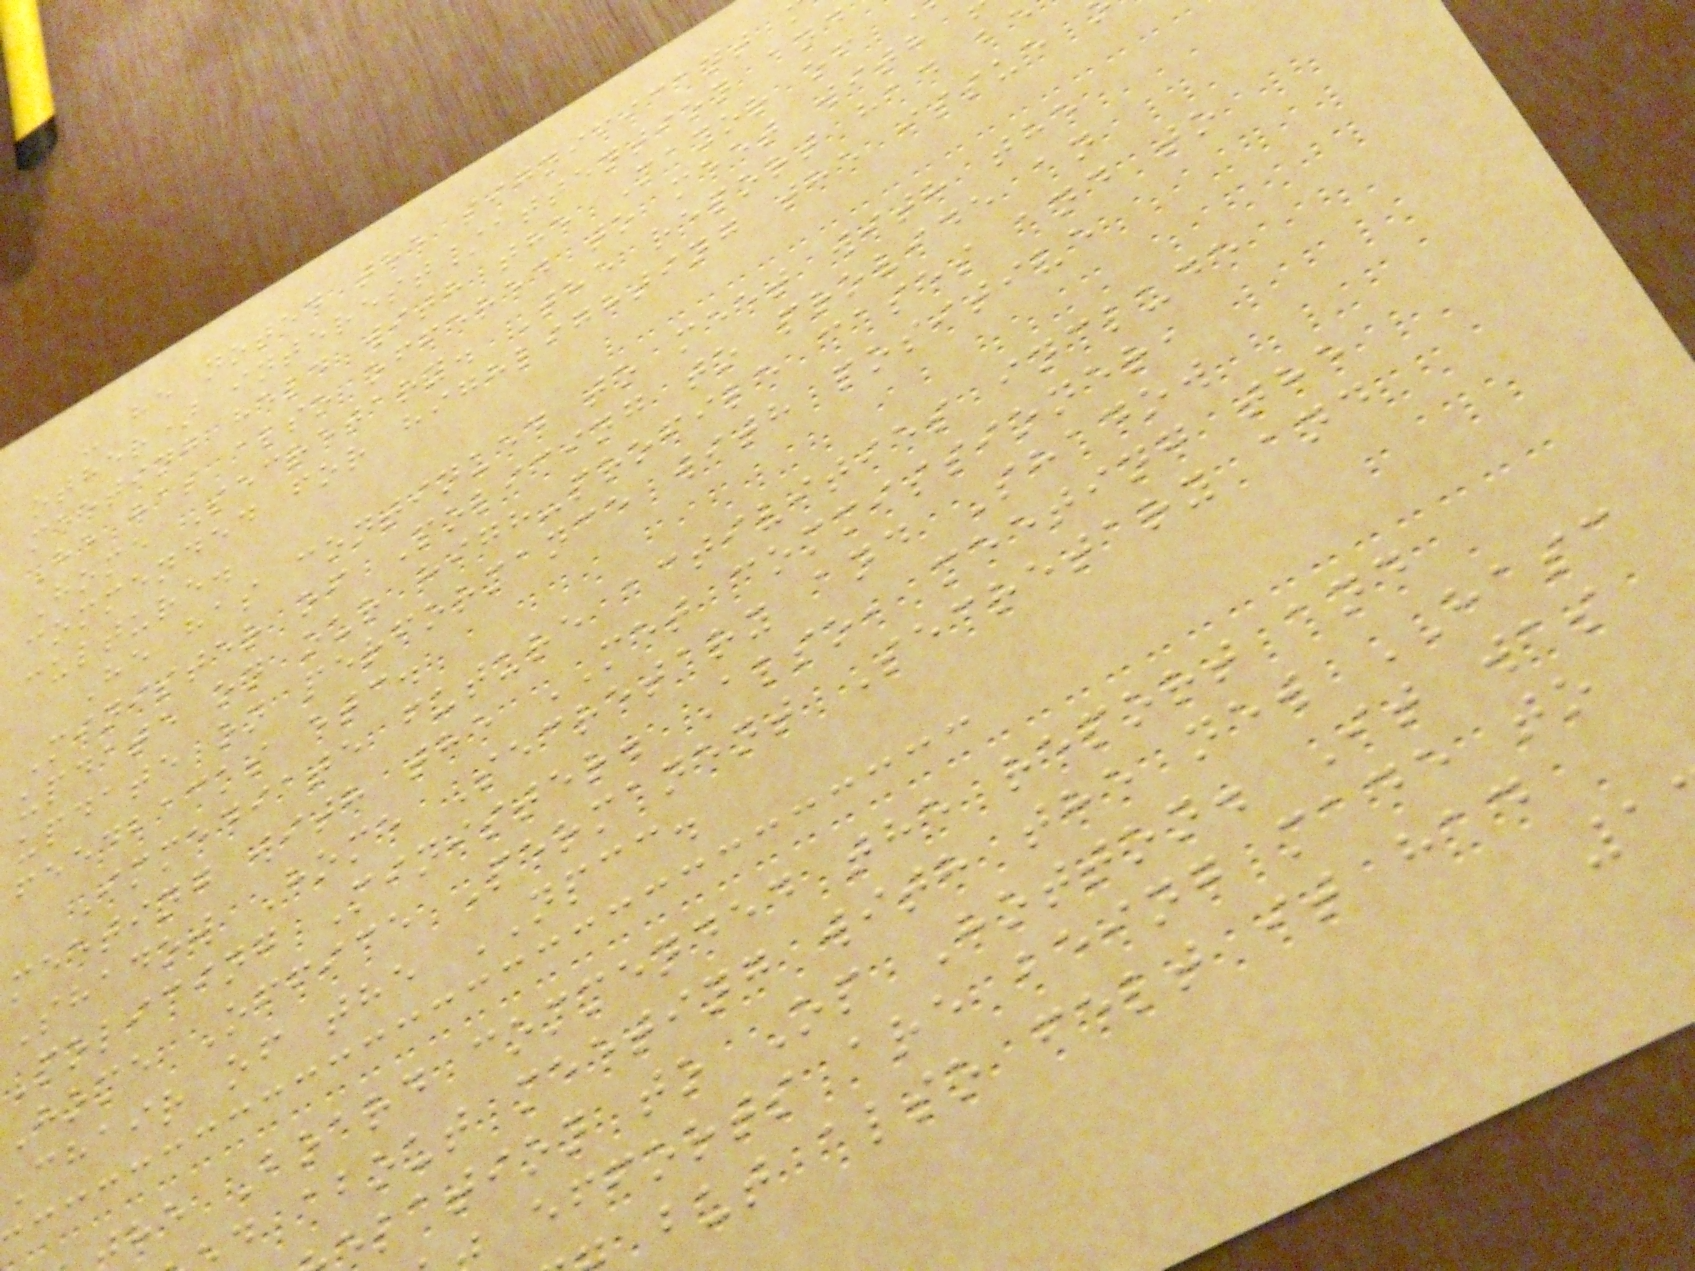- he noted the significant
other) interest/attention and
meeting held with the Mayor of
He has also offered to meet with
Home Secretary. The report had be
commended for highlighting the issue
culture.
He has continued to meet with the
Minister of Policing to provide an
update on our high-profile cases and to
update on performance with positive
feedbacks etc.
Immediate future activities include
meeting with the MET commissioner,
Shadow Home Secretary and Shadow
Policing Minister. Also, meeting the
Home Office Permanent Secretary and
Chair of the NPCC.
he Board commended the report and
d about meeting with the new HASC
lation to Op Hotton. It was
efforts are being made to
but also felt it had
